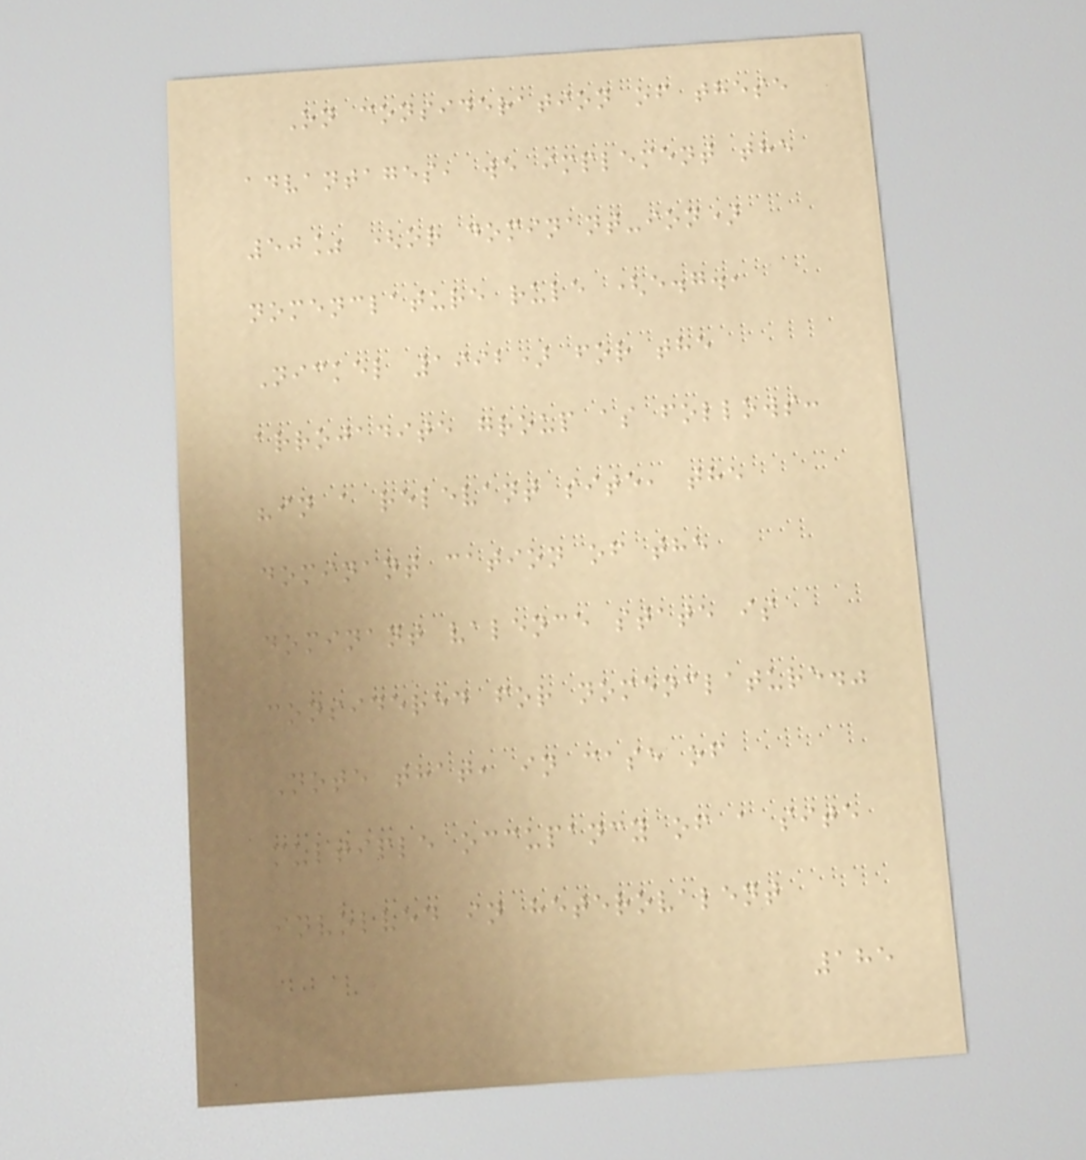On consideration of these
advantages, we implement the
50% (or dominant-ion)
nomenclature rule (e.g.,
Nickel 1992) for the
arrojadite group as follows:
"in a relevant site, the
dominant cation of the
dominant valence state is
considered for nomenclature."
Note that, in case of
multiple occupancy of a site
involved in heterovalent
185
